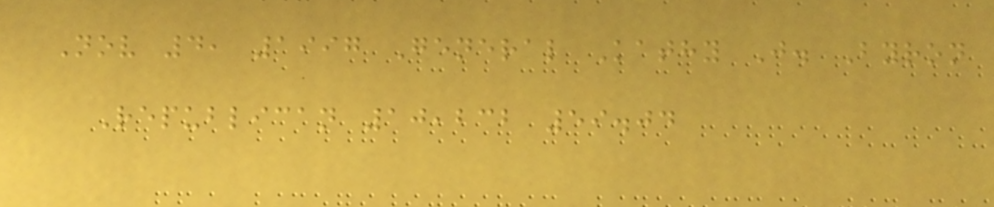Nov 4, 1997 General Kathy J. Byron
Republican 10,232 59.04
